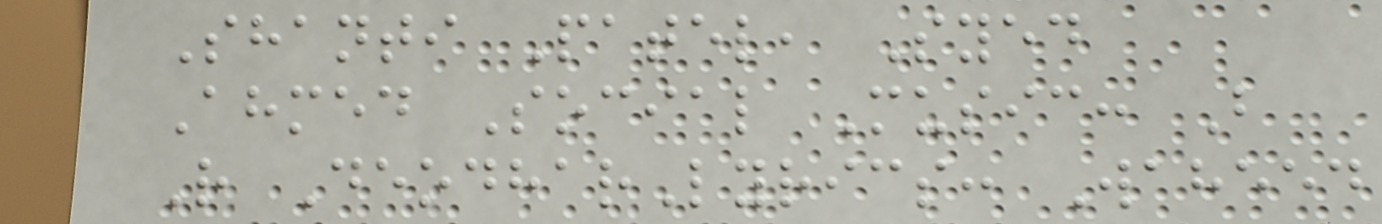Shanti Patel, Syed
Ahmed Social Music: B
R DeodharLyrics: Waheed
